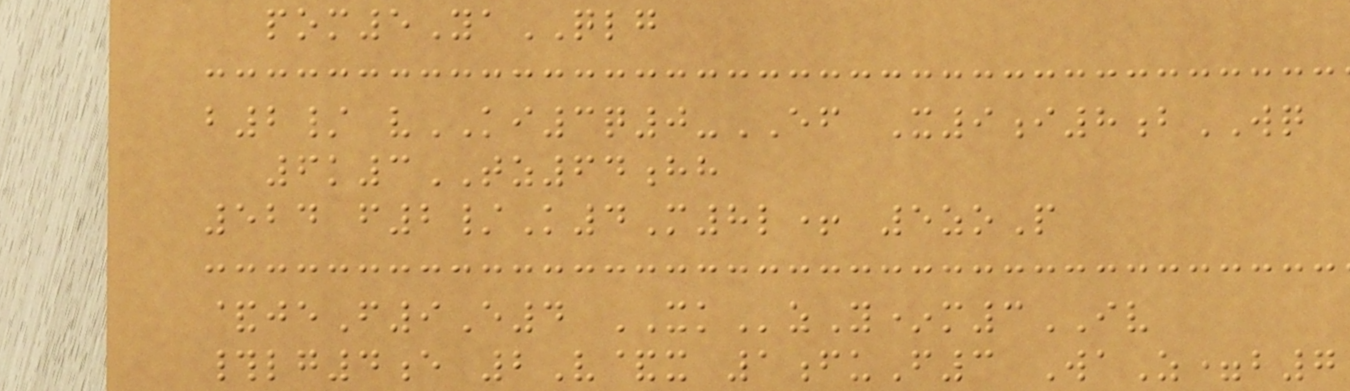pom5YaQLG
b2/ vKI3q0-EF X9i8bWQ
6k3TZ64hh
524 f2/K4M8l+ 5zoP
&jeF9E4 XKzY*m3IV
#lg4e 2V&x 1fuF3 WaZ=b7
